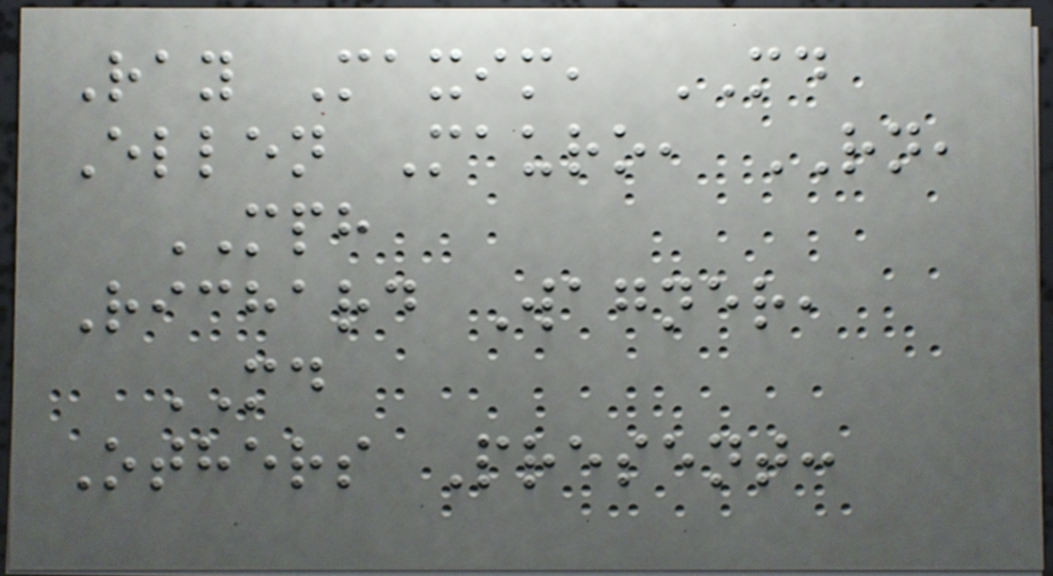Ray Maxim, MD
Ellen Mauro, RN,
MPH
Richard Wagner,
MD
Others Present:
